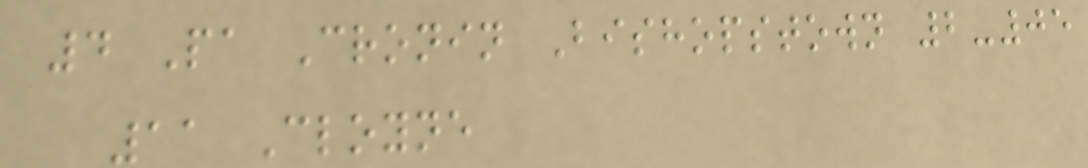4 Pa Cronin Bishopstown 2-05
11 Cloyne
